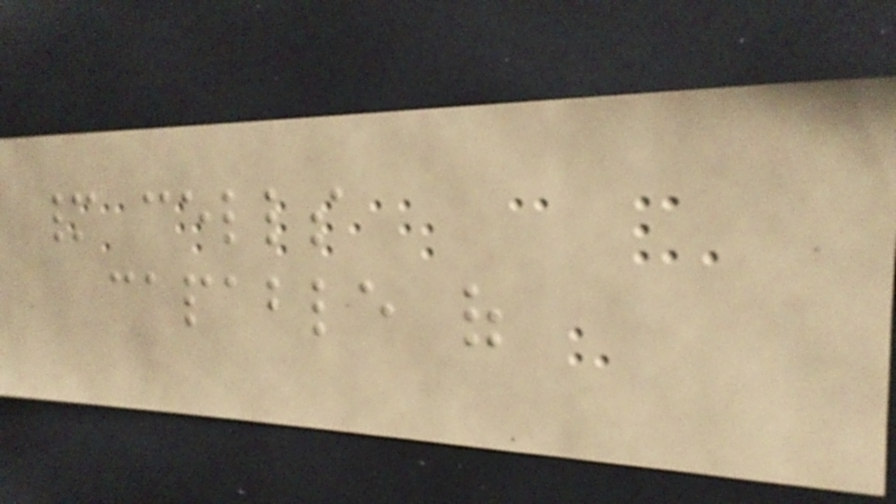many cells
capable of
